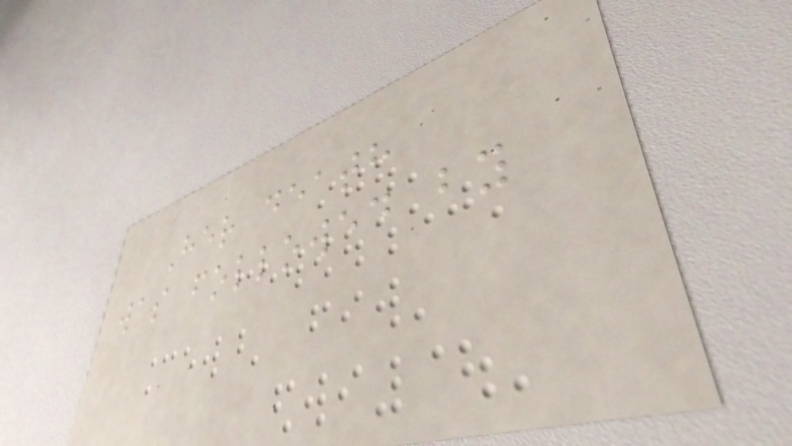Her death
was followed by
